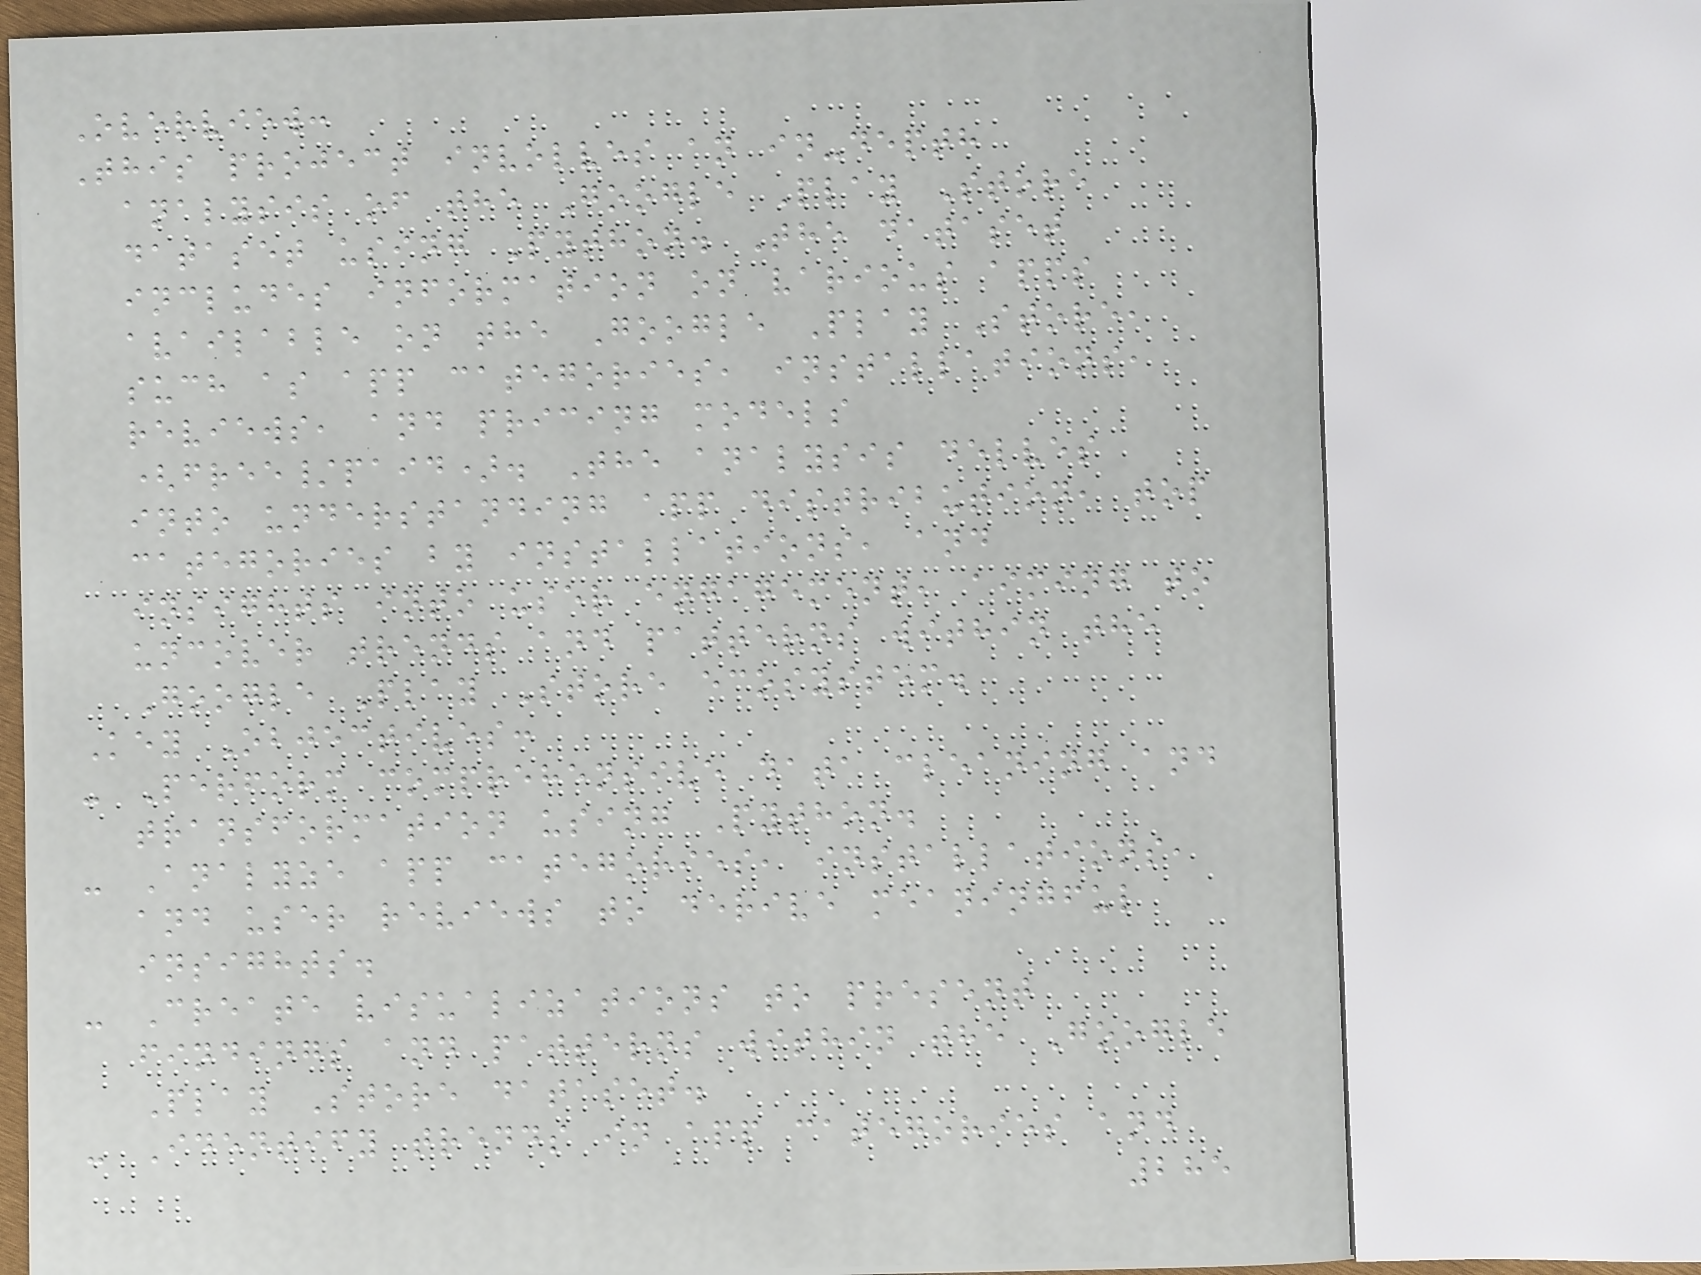Overview:
This project involves an in-depth
analysis of the Google Play Store
dataset using Python. The dataset
includes information on various apps
available on the Google Play Store,
such as app categories, installations,
reviews, and pricing models
(free/paid). The analysis delves
into understanding app distribution, top
categories by installations, and
insights into user engagement, aiming to
uncover trends and patterns within the
Google Play Store ecosystem.
Key Objectives:
- Perform comprehensive data cleaning and
transformation using Python.
- Analyze app categories, installations,
and user reviews to derive meaningful
insights.
- Create visualizations to present
findings and patterns within the Google
Play Store dataset.
- Identify trends in app categories and
285
